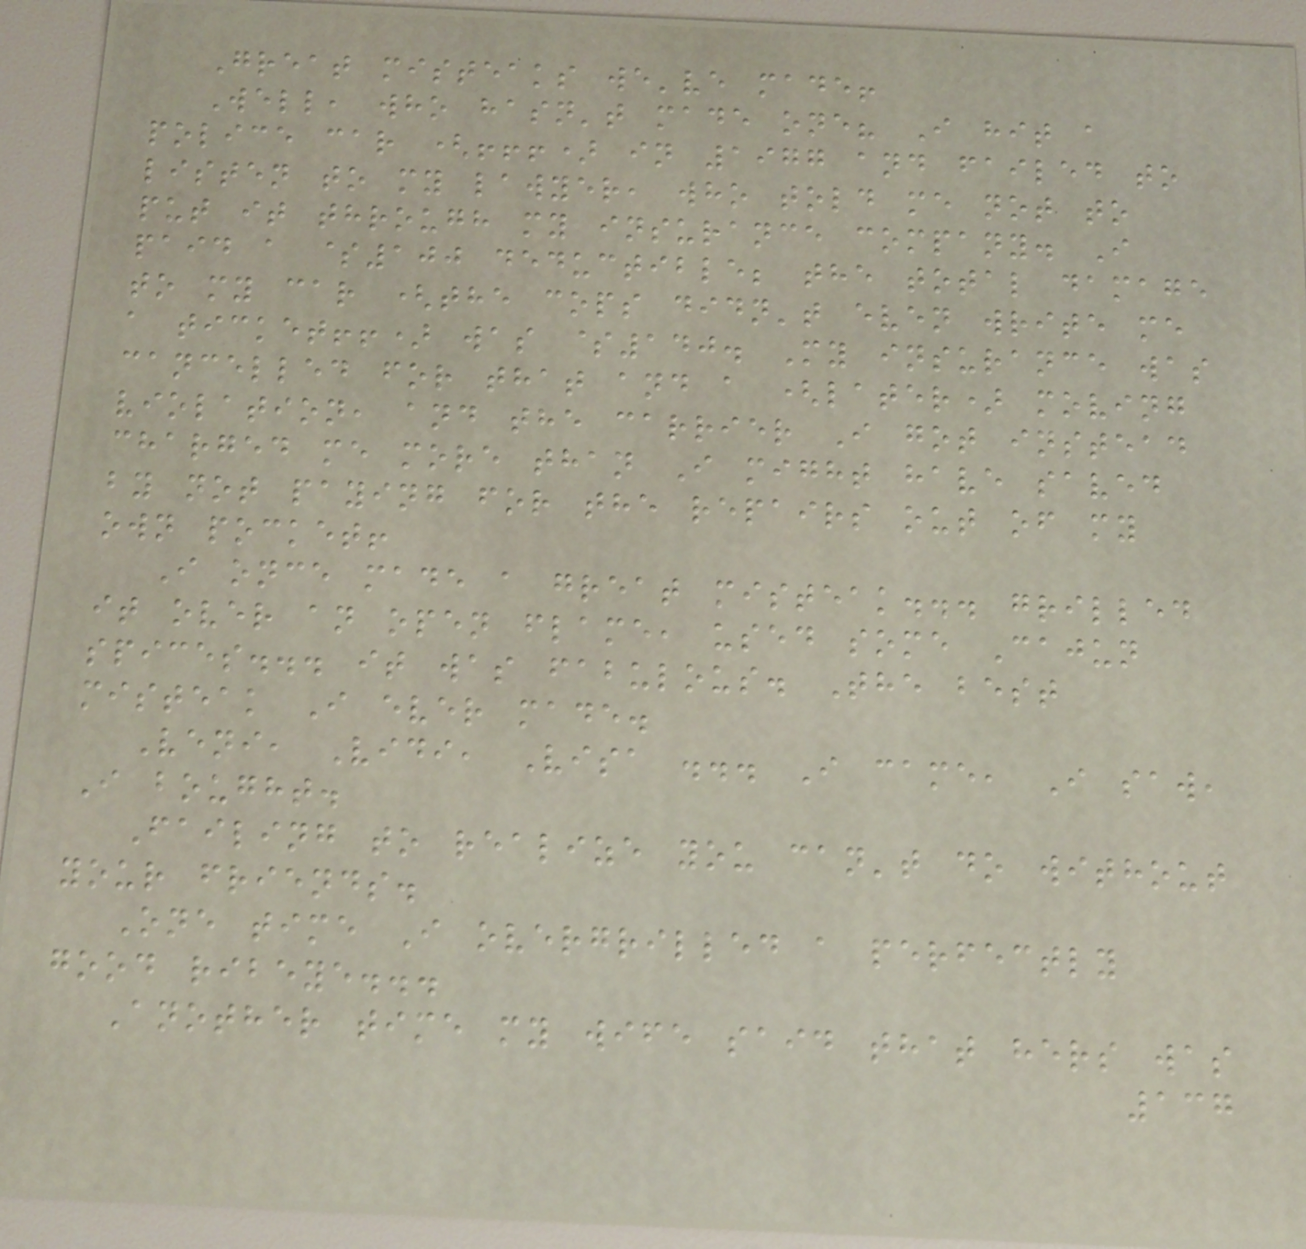Great misteaks we've made!
Well, who hasn't made one? I hit a
police car (!!!) in 1977 and failed to
listen to my lawyer, who told me not to
put it through my insurance company. I
paid a $100 deductible; the total damage
to my car (the cops didn't even write me
a ticket!!) was $140. My insurance was
cancelled for that and a (later) moving
violation, and the carrier I got instead
charged me more than I might have saved
by not paying for the repairs out of my
own pocket!
I once made a great misteak... grilled
it over an open flame, used some Cajun
spices... it was fabulous. The best
misteak I ever made.
Veni, Vidi, Visa ... I came, I saw,
I bought.
Failing to realize you can't do without
your friends.
One time I overgrilled a perfectly
good ribeye...
Another time my wife said that hers was
137
